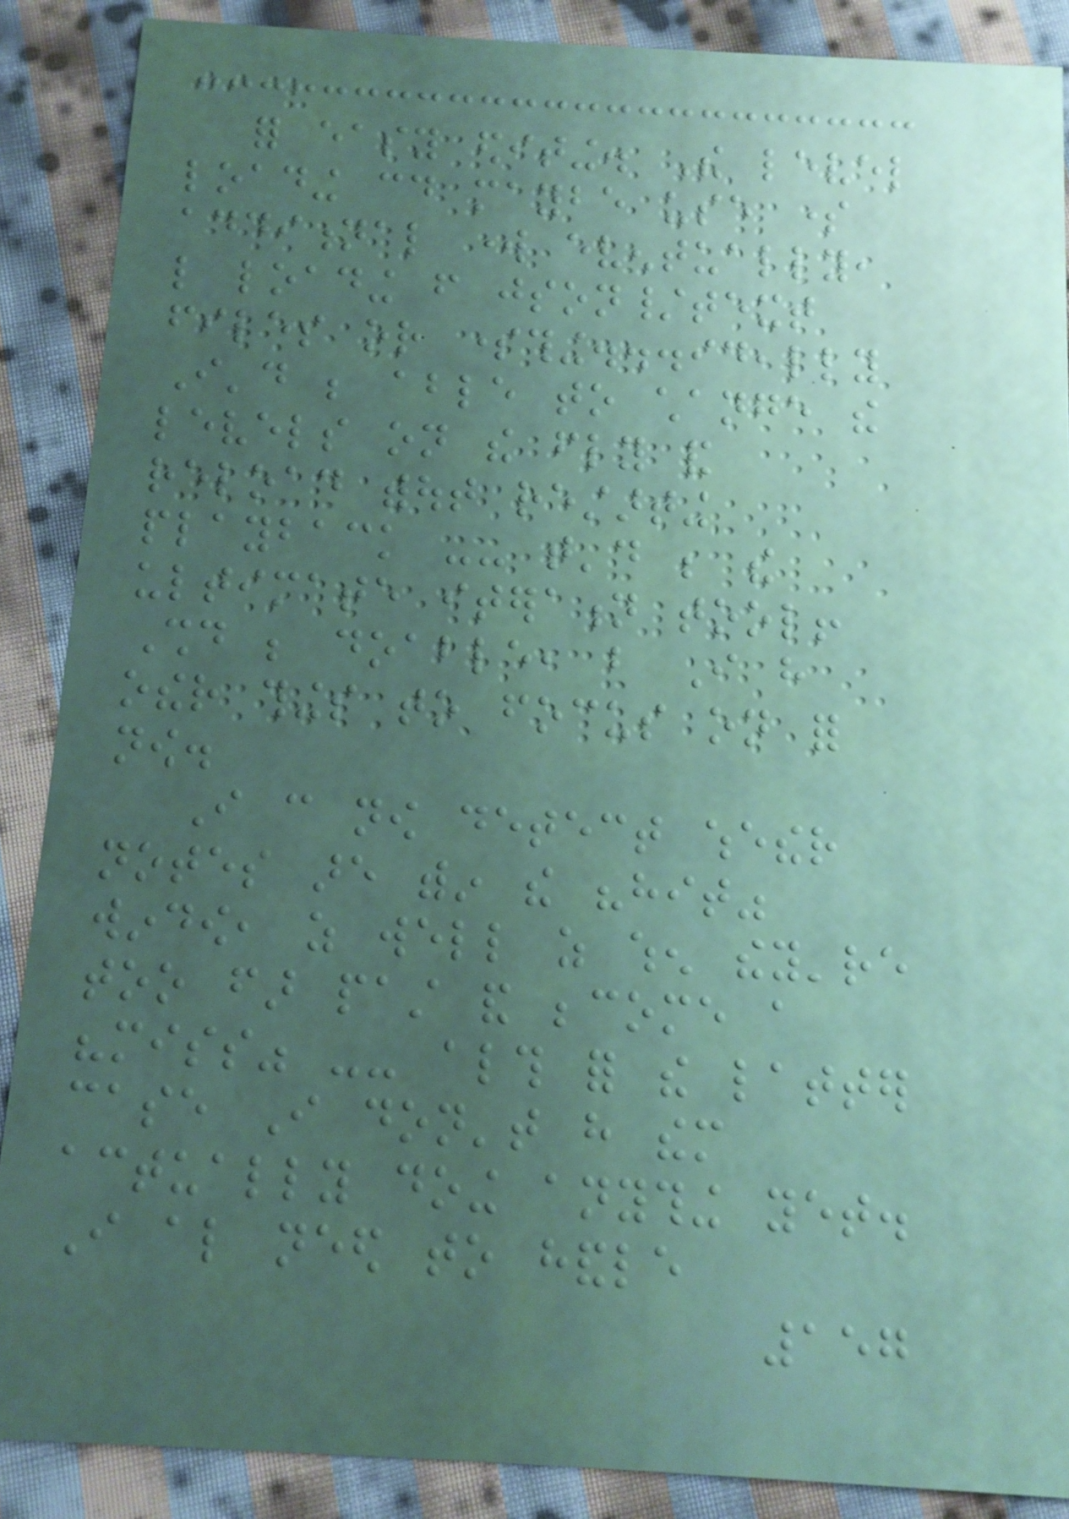for easy editing. The level
loading could maybe use some
additional work eventually,
like loading from json/text
files or something...ideally
I'd be able to change the
levels on the fly and
reload without restarting
playback -- that'd be the
ultimate iteration tool!
Should be doable, but I have
other things to focus on for
now.
I can now detect whether
notes are within the "hit"
window, as well as when they're
too far past and become a
"miss" -- although for the latter
case I don't have them
actually doing anything yet.
I also need to handle
157
